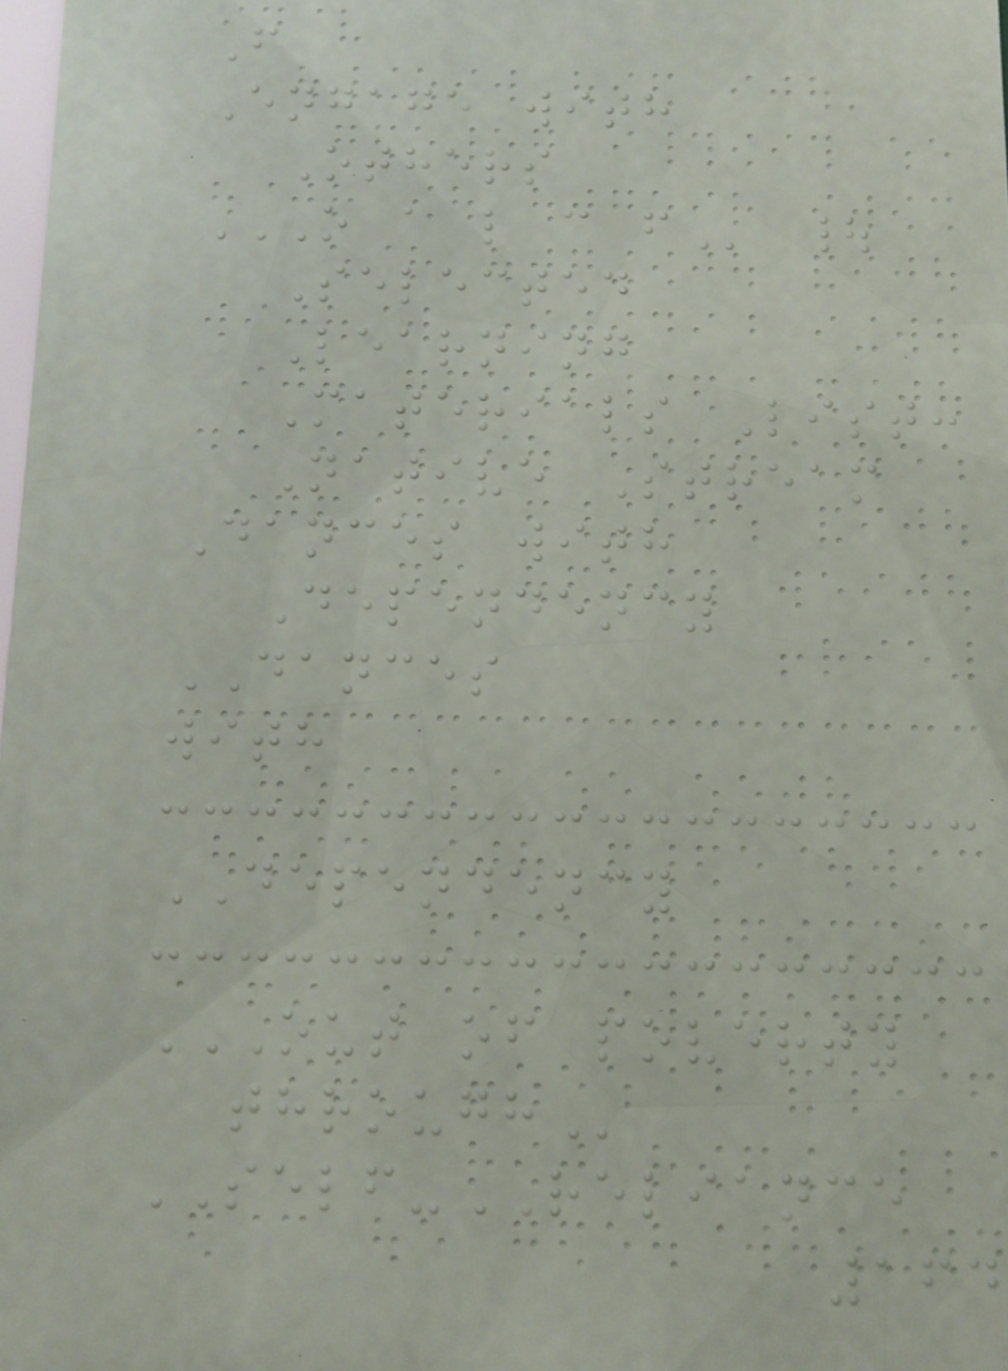F
Engage with
Others
O A L C F |
Selected
Learning
Materials List:
Native Stream
Dances with
Dependency
DANCES
with
DEPENDENCY
OUT OF POVERTY
THROUGH
SELF-RELIANCE
164
